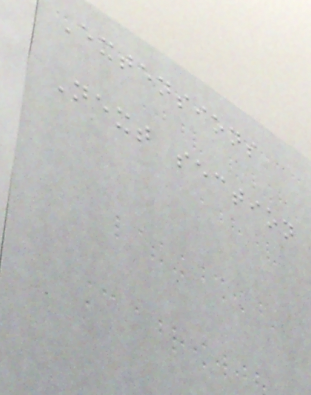Extensions
Next section
